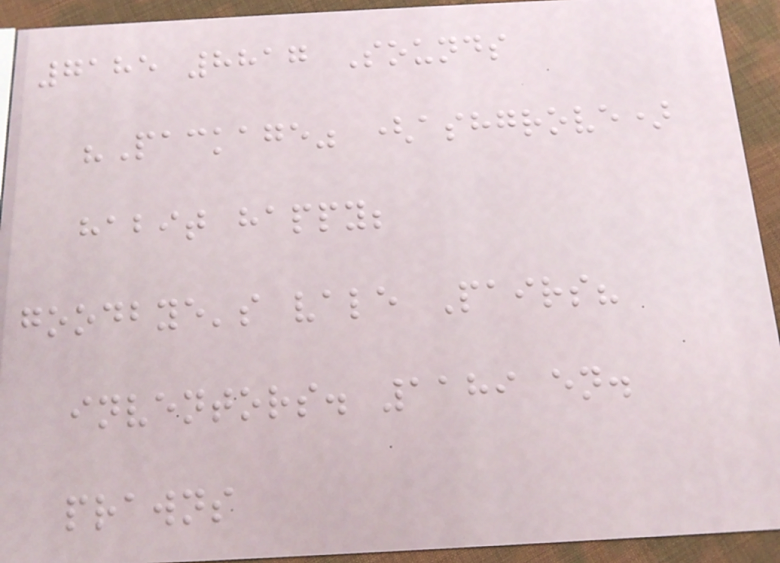7185 8817 Sounds
"Package" (ashgrove)
habit happy;
goodbye's vale Pairs?
inventors. 1189 en.
prawns
